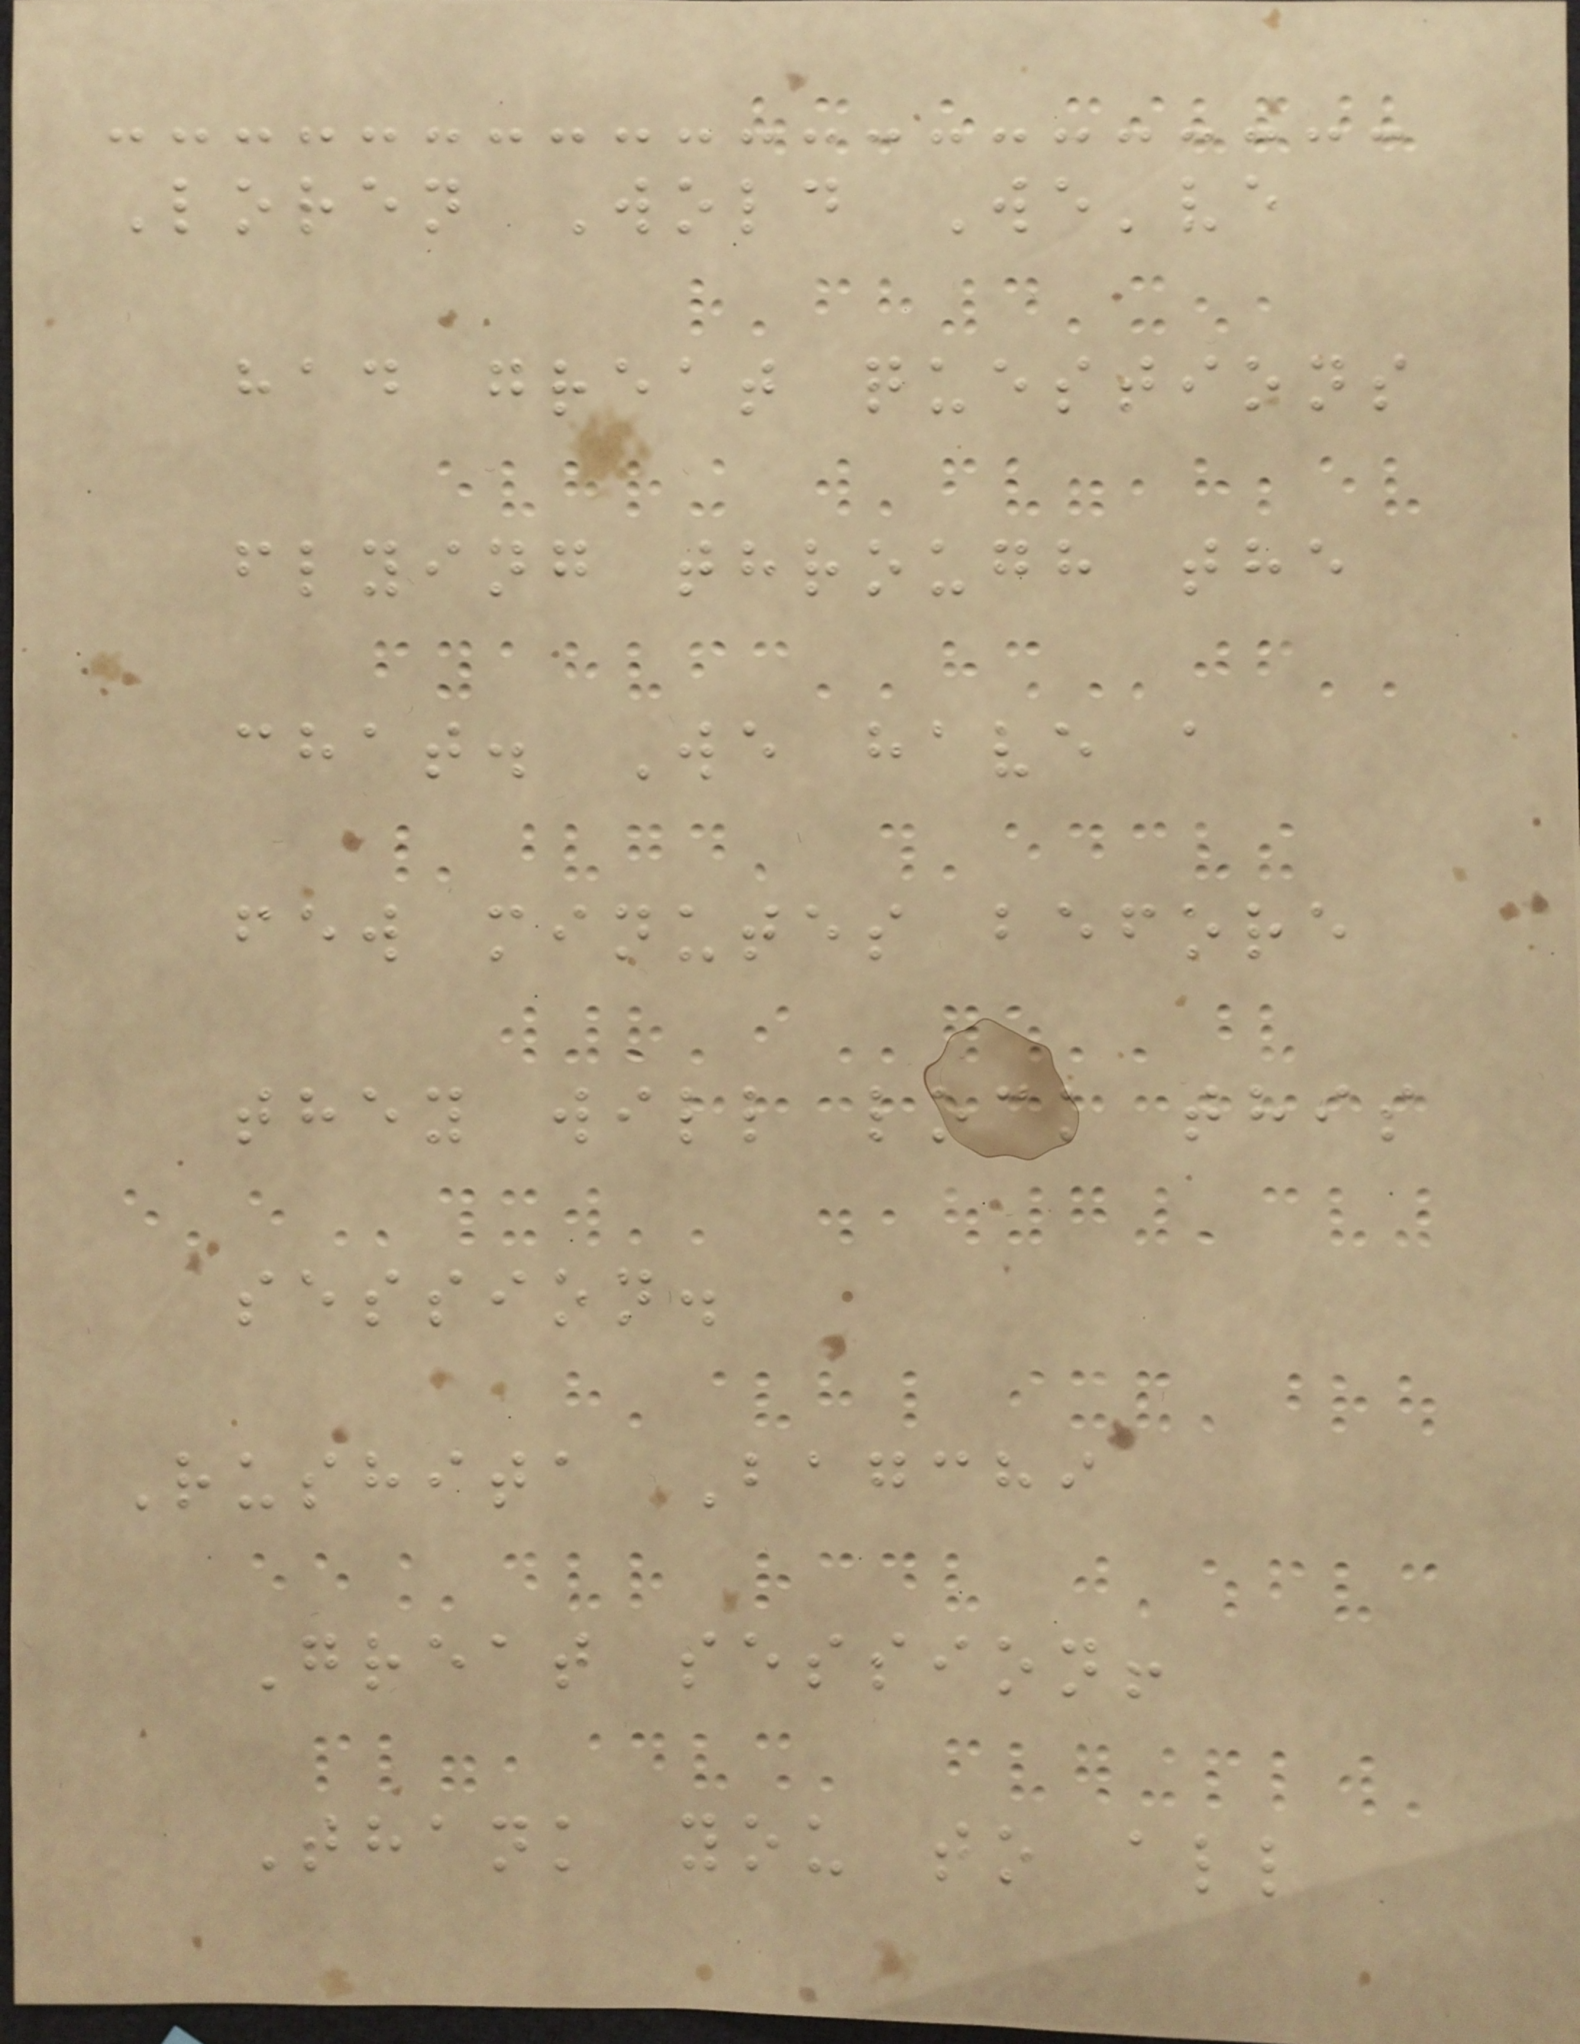Loren Wold We've
had great questions
flying through the
chat. We have a
few minutes before
they will lock this
session.
Rushita Bagchi
Great session!
Thank you to all
